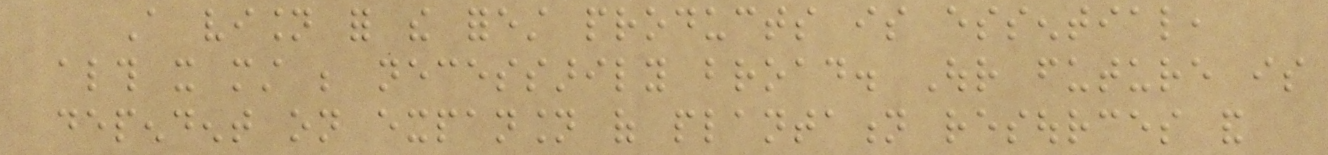A vision for the forest products is essential,
although it must be necessarily broad. Our future is
dependent on expansion of plantation resources and
